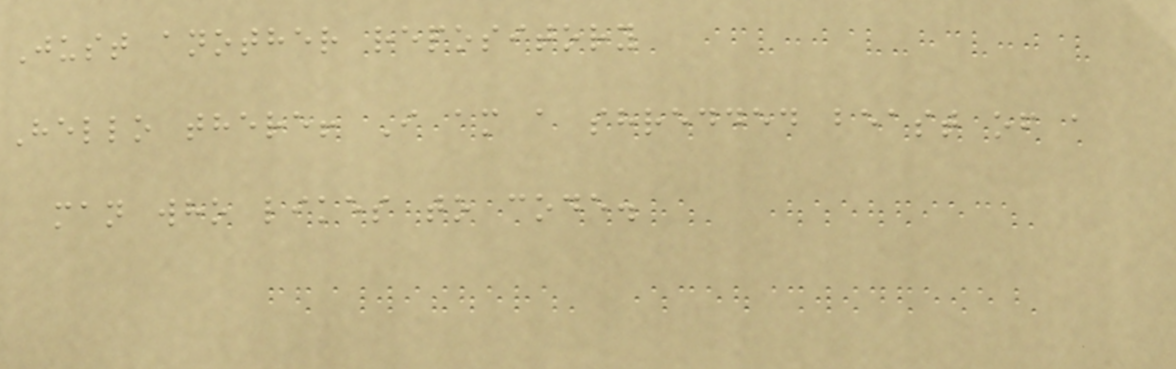Just another repository
Hello there! I am a shredded beast of a
man who likes to code.
